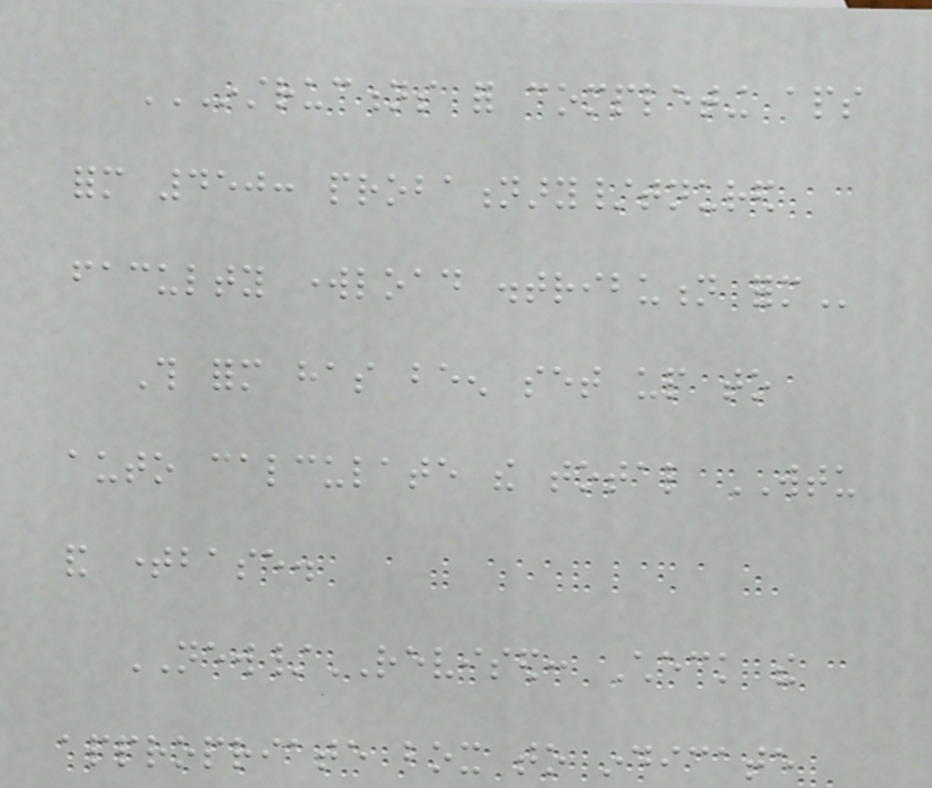INSTRUCTIONS FOR COMPLETING APS
FORM 450: PROBATIONARY/TNURED
FACULTY WORKLOAD DISTRIBUTION FORM
This form has been set up to
auto calculate the total WTU
and timebase.
NEW/REVISED: Check the
appropriate box to indicate
